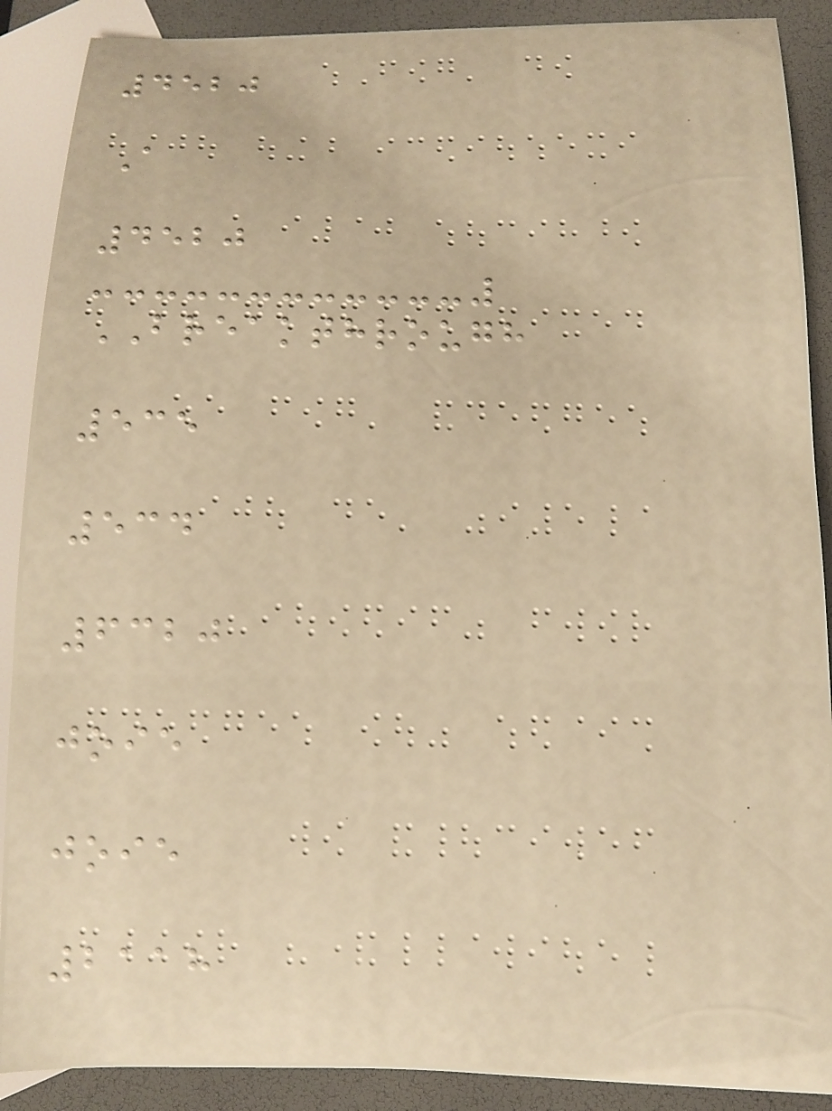4520
A
4520
BREAKTHROUGH
535
534
6320
joie
joie
2118
